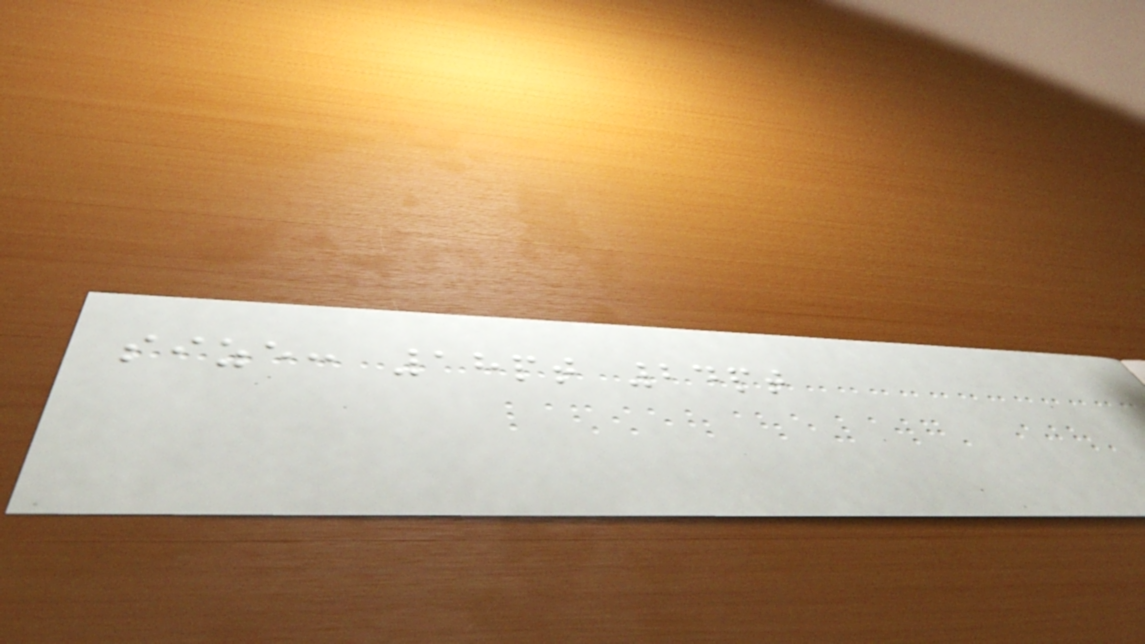size: 18pt 24pt
